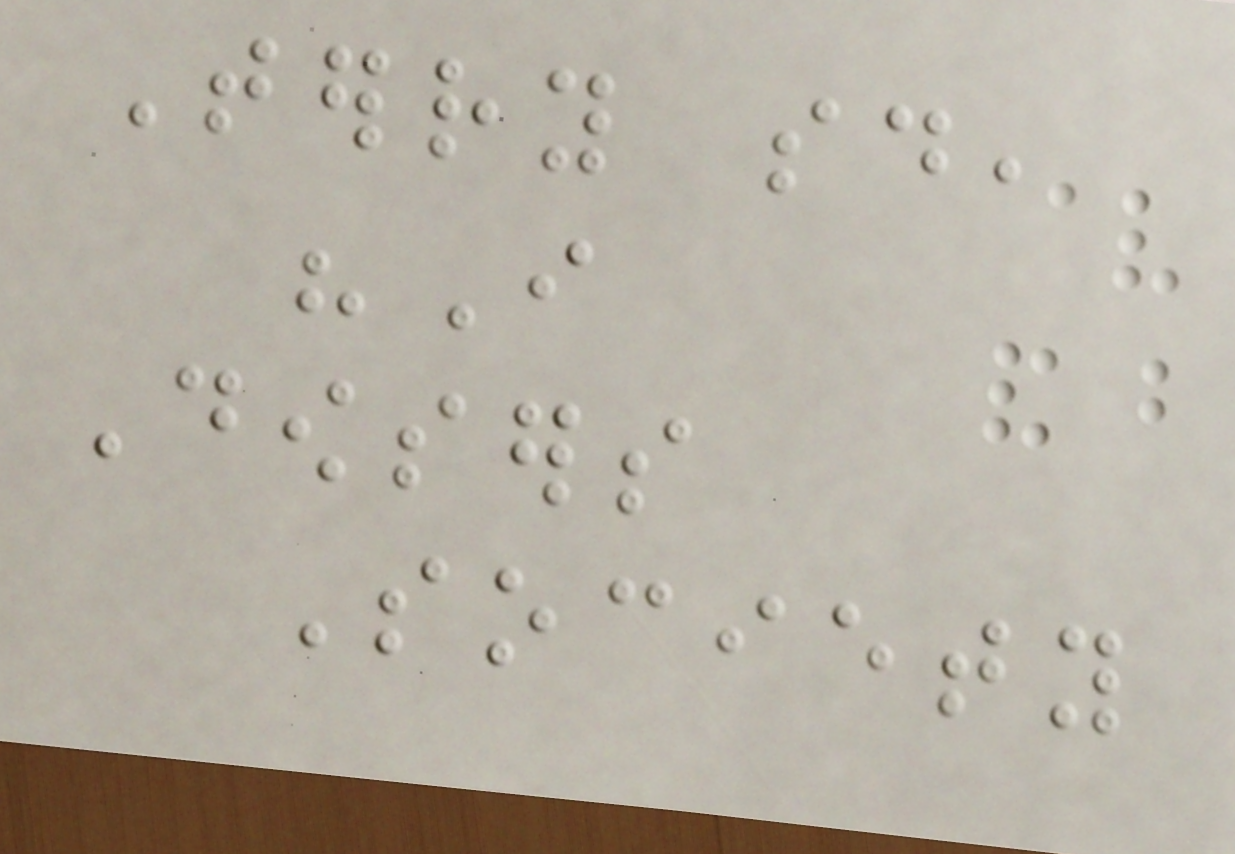Terry said,
"I
Dowsers
Society
